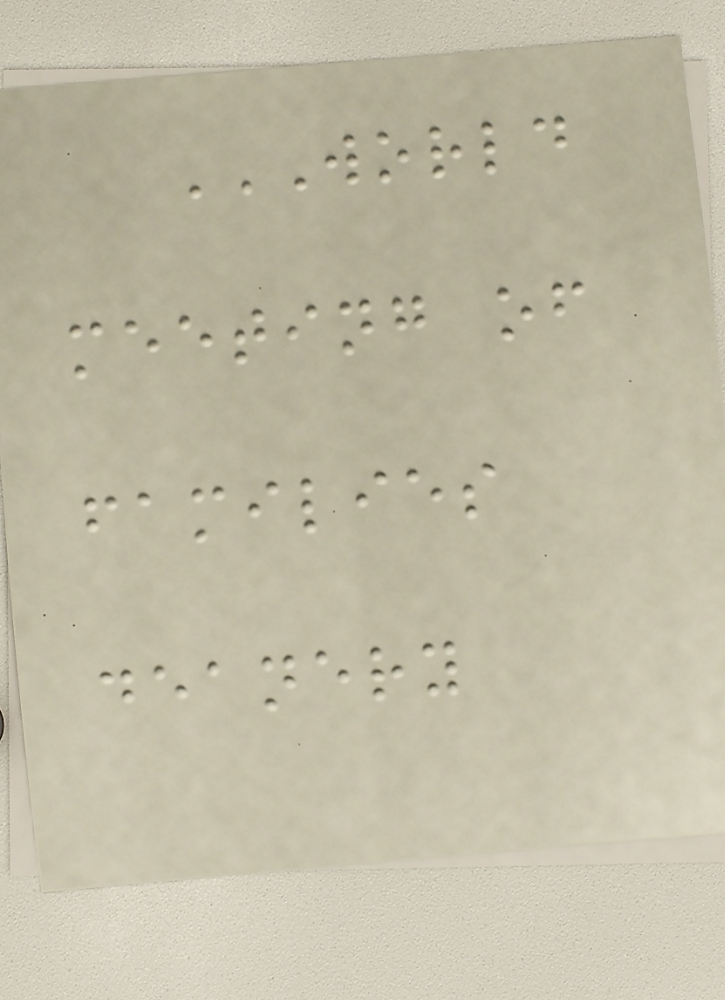WORLD
MEETING OF
FAMILIES
DEANERY
